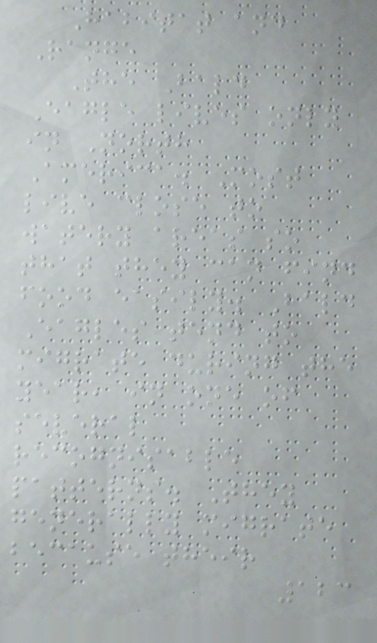Habitat and
Range
The Bald
Eagle lives only
in North
America. Most
live close to
watery areas so
that they can find
food easily. Bald
Eagles tend to
migrate during the
year, in one of
several
recognisable
patterns. They
generally migrate
because their
123
